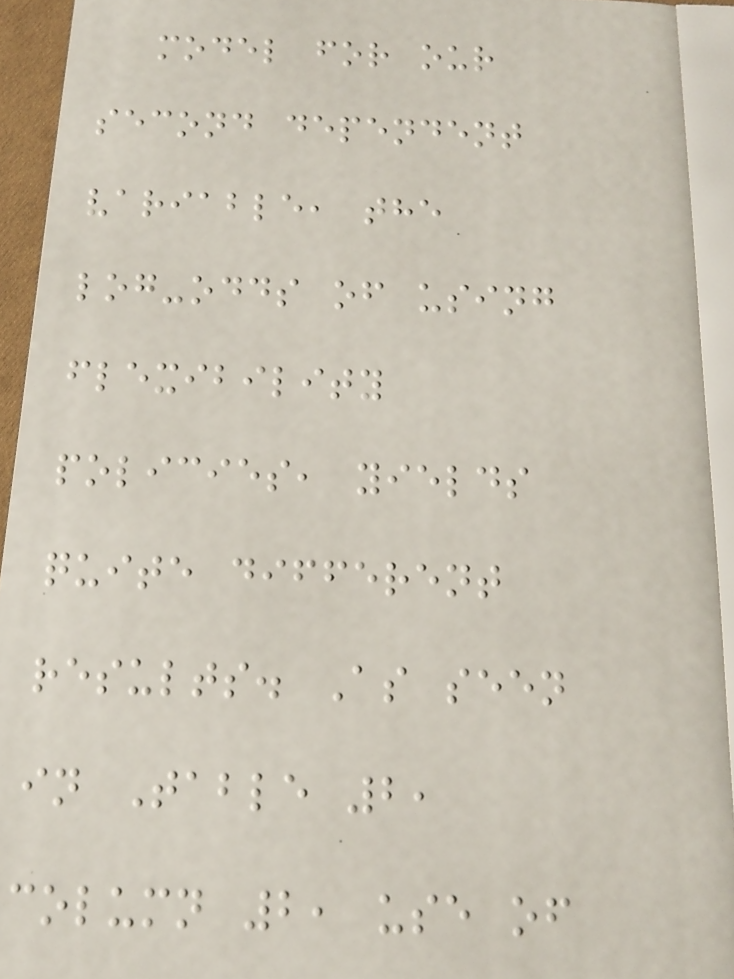model for our
second dependent
variable, the
log-odds of using
flexibility
policies, yields
quite different
results. As seen
in Table 2,
column 2, use of
